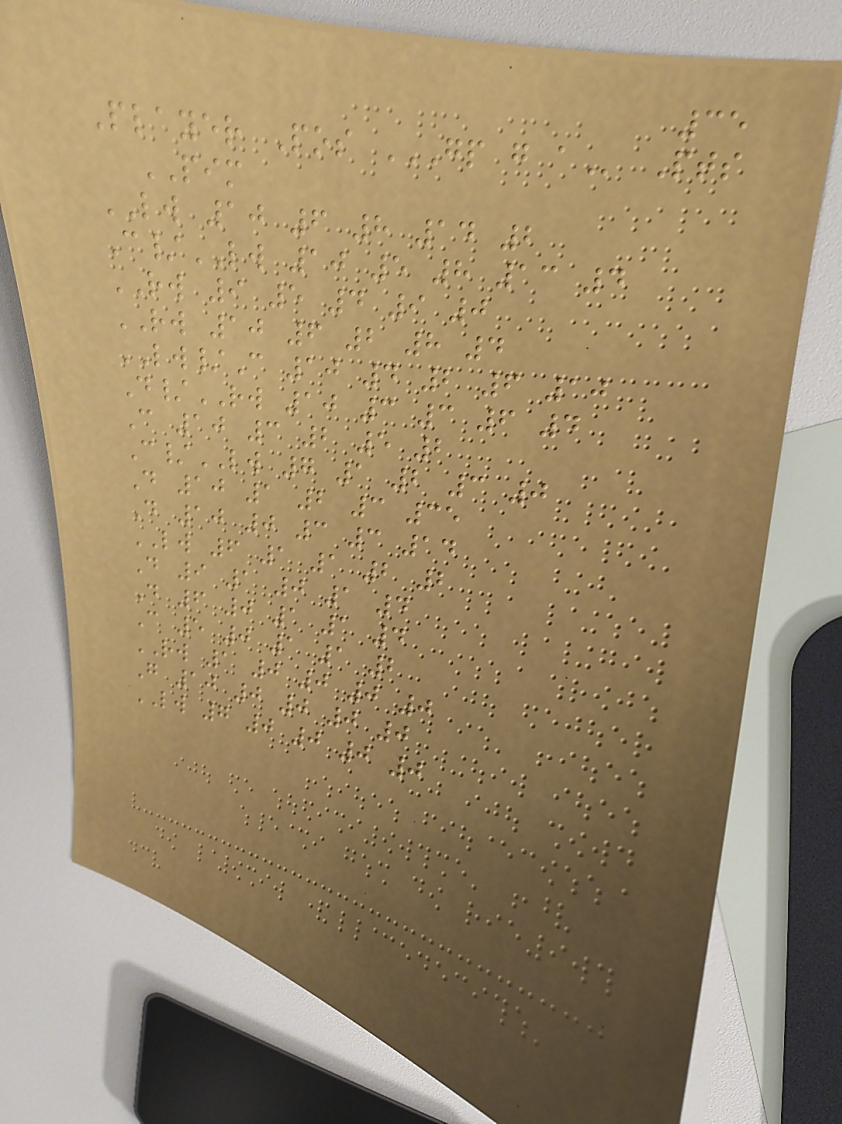35
Player Pos GP G A Pts
PIM
LW 10 6 8 14 2
C/LW 10 5 8 13 4
RW 9 5 4 9 0
RW 10 6 2 8 4
LW/C 10 4 2 6 10
D/RW 10 3 3 6 4
C 10 3 2 5 2
C/LW 7 1 2 3 0
D 10 1 2 3 35
D 10 0 3 3 14
LW 6 1 1 2 2
D 9 1 0 1 4
D 6 0 1 1 4
C 5 0 1 1 2
RW 1 0 0 0 0
G 10 0 0 0 0
LW 7 0 0 0 0
